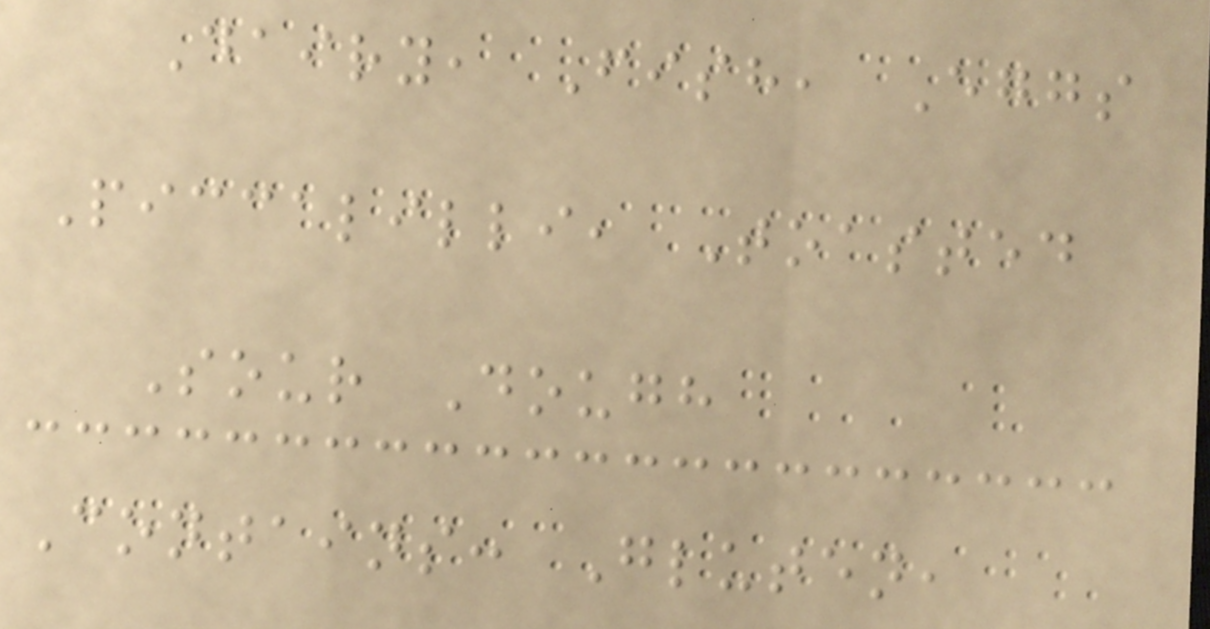Dairy, Fish, Eggs
Piccalilli, Toasted
Sour Dough
Contains: Gluten,
